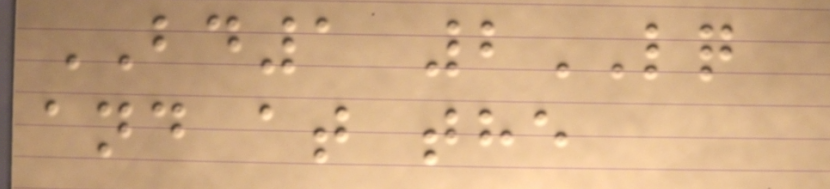BD1 2LQ
and at the
